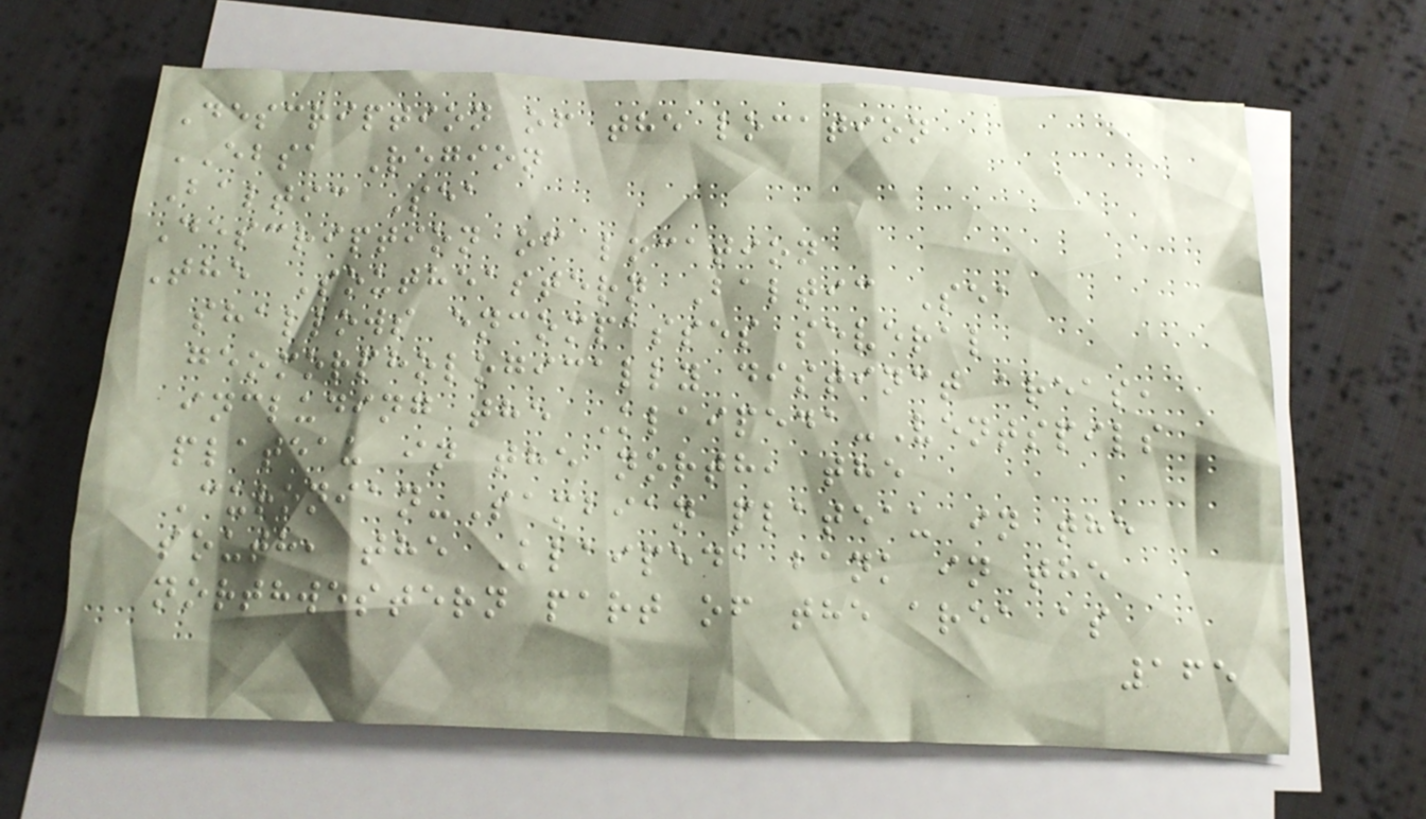Description of the location
EBSA Region
Baltic Sea
Description of location
The Southeastern Baltic Sea
shallows encompasses several
geomorphologically distinct areas,
including the Klaipeda-Ventspils
plateau in the north, the
Curonian-Sambian plateau in the
south, the Klaipeda bank in the
northwestern part of the area as
165
